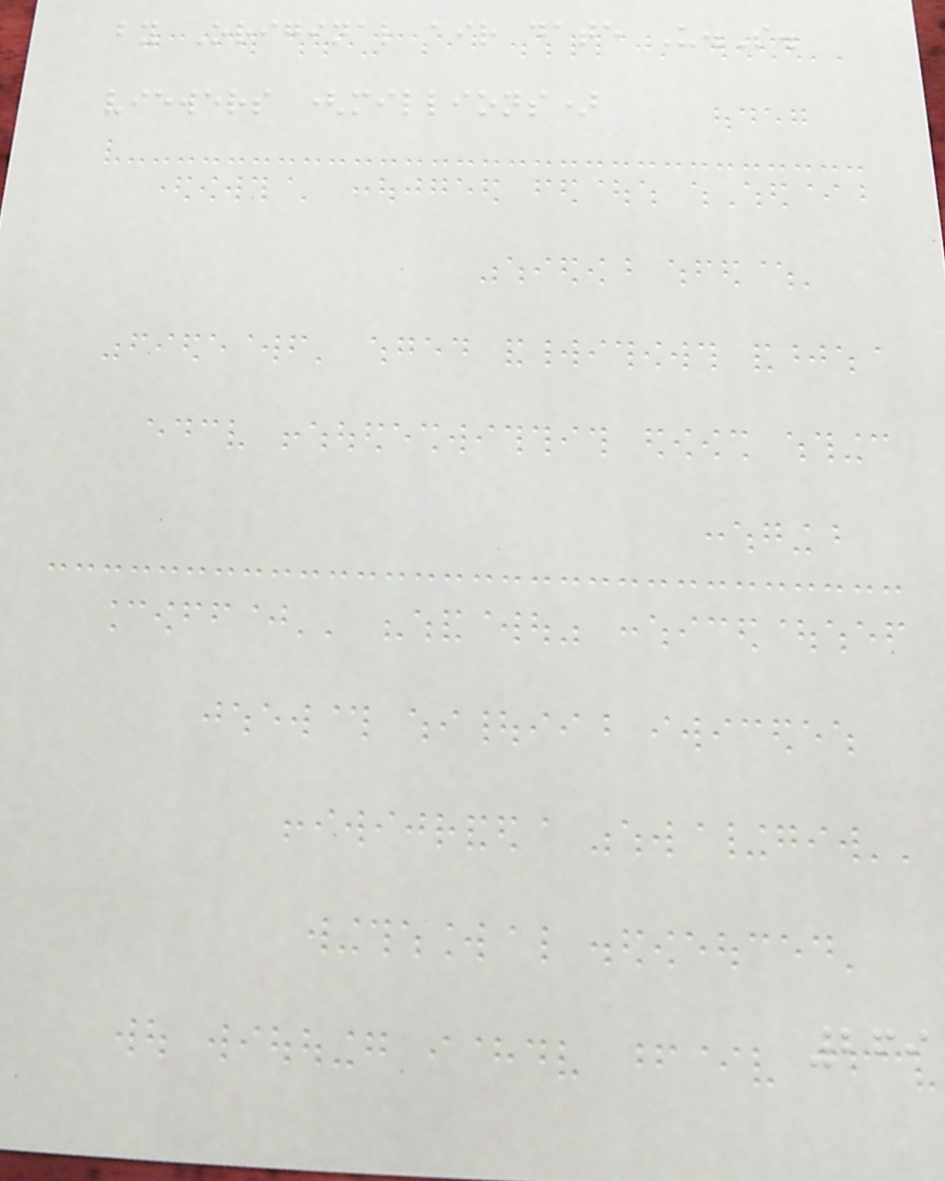by Original air date U.S.
viewers (millions)
269
